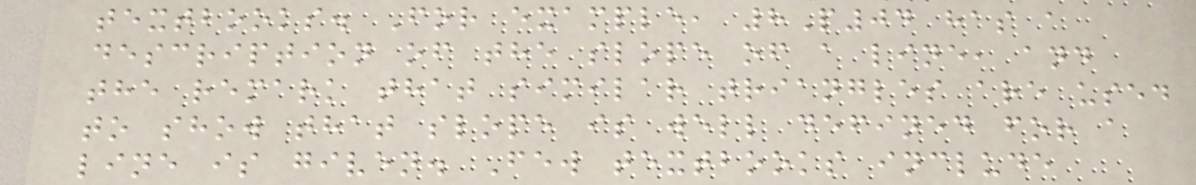textbooks. For example, 8P04 has a
description of the slope of a line, and
the remark that similar triangles are used
to show that slope is well defined for a
line is given. Few textbooks include
